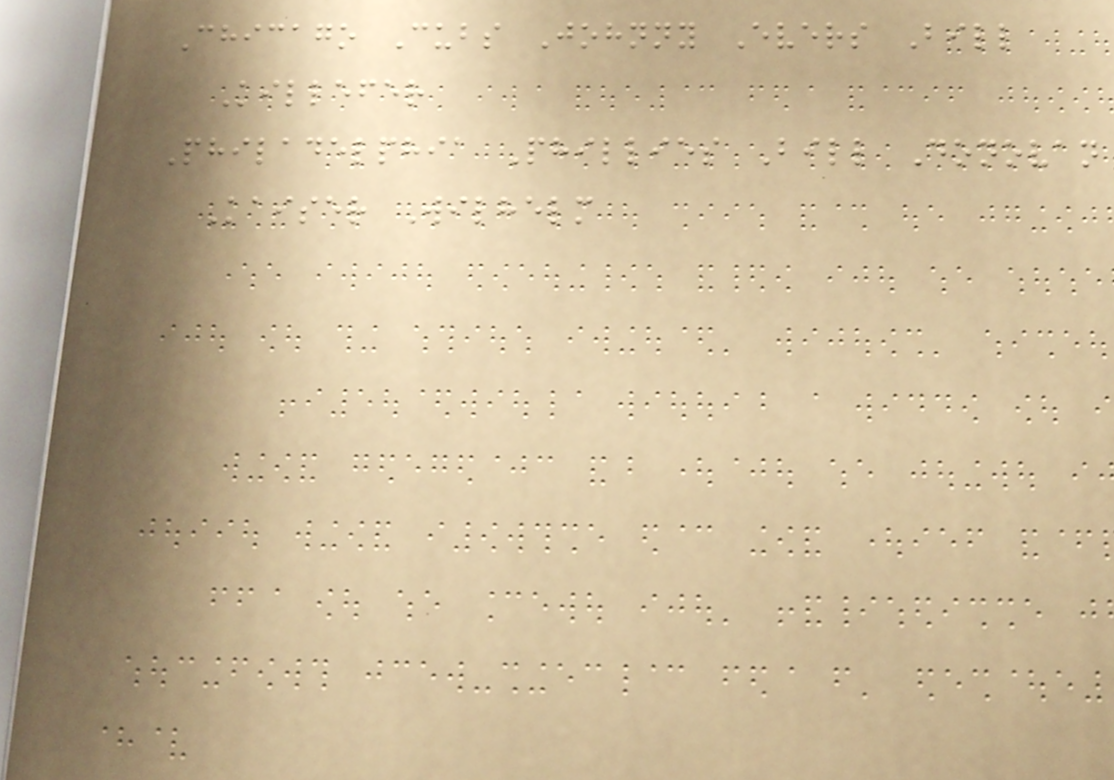Chicago Cubs Johnny Evers Bill
Killefer
Philadelphia Phillies Bill Donovan
Kaiser Wilhelm
